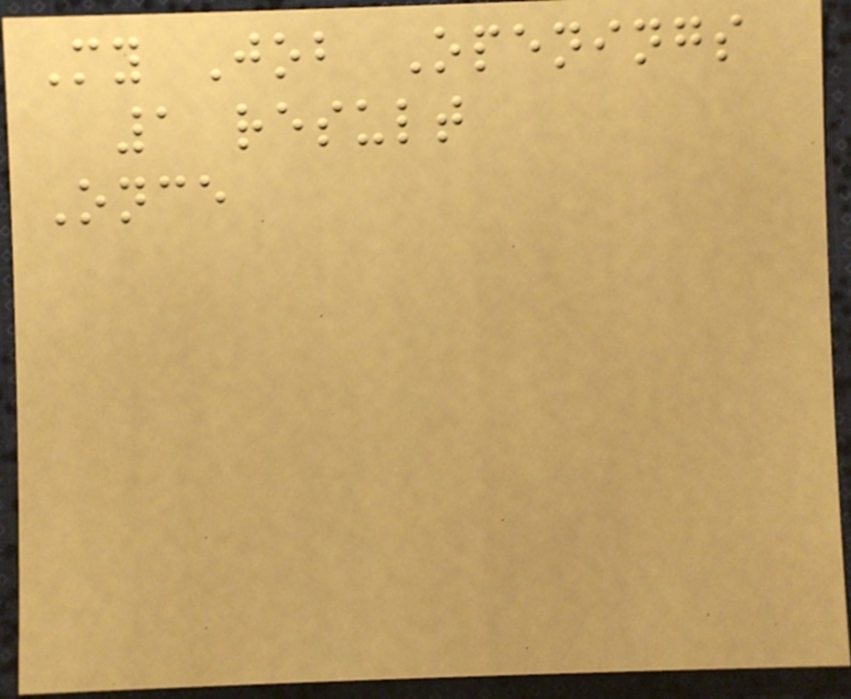My Job Openings
1 result
Once
